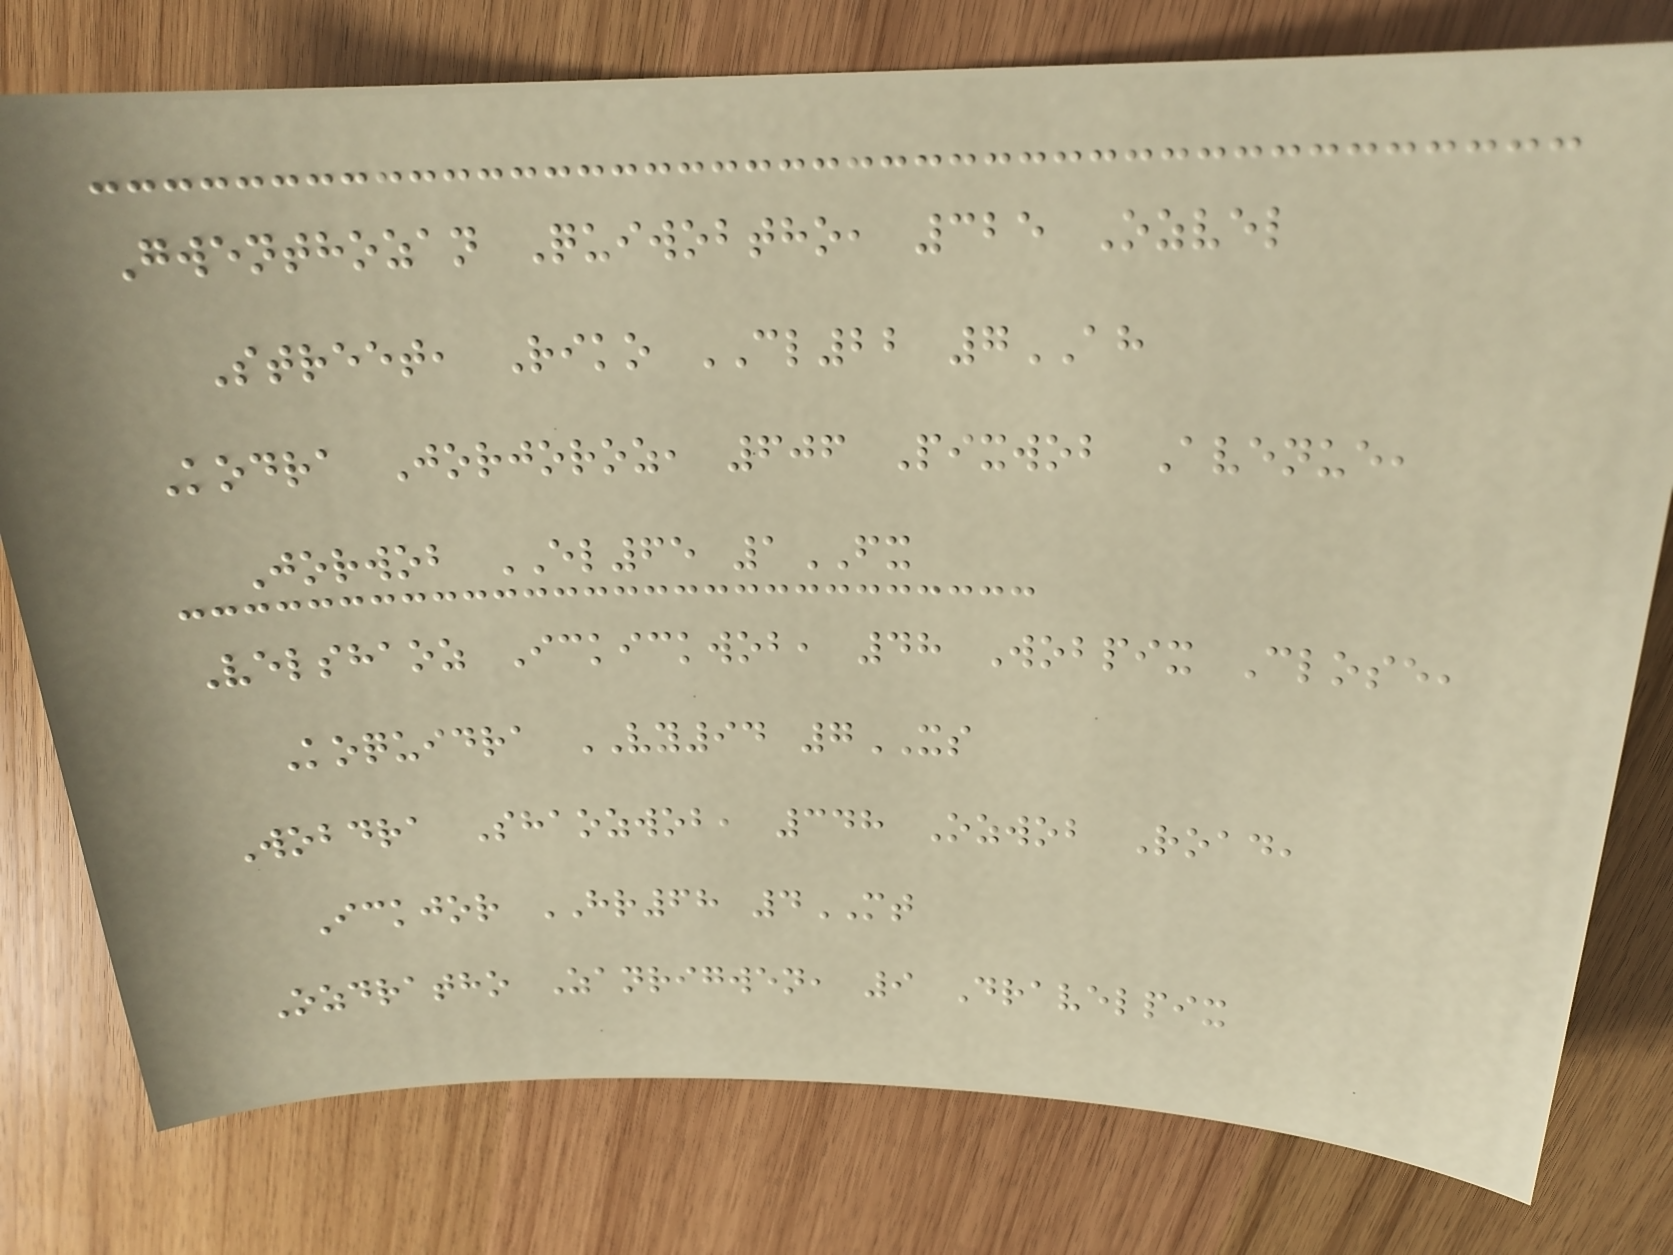Gwenthozan Quiwobtho, 325 Ozvel
Street, Riko CL22 7AH
Kodra Jorjoroz, 606 Pixwob Avenue,
Jorwob EL65 1FX
Velshaoz Ickickwob, 48 Wobpix Close,
Koquidra VY94 7XS
Wobdra Shaozwob, 348 Ozwob Road,
Ickjor HR68 4MT
Ozdratho Zanrigwen, 9 Dravelpix
